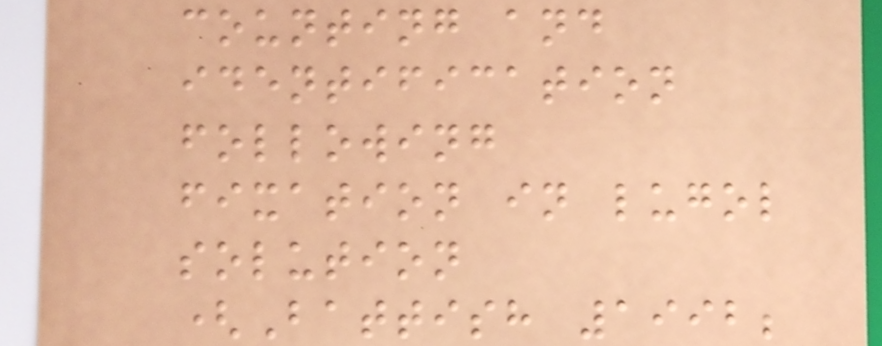counting and
identification
following
fixation in lugol
solution
(Battish 1992;
